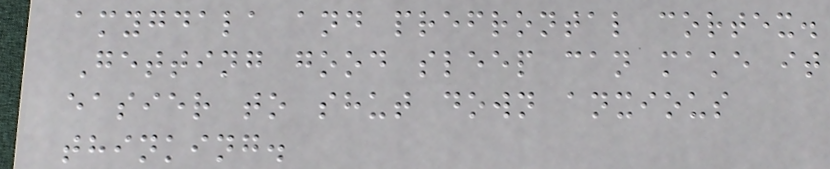amygdala and prefrontal cortex.
Getting good sleep can make it
easier to shut down anxious
thinking.
